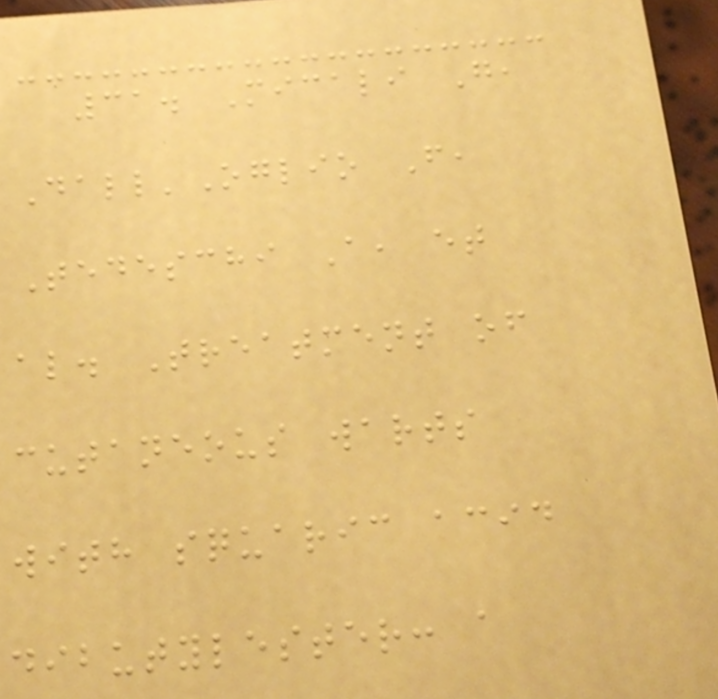31. Micali G,
Dall'Oglio F,
Tedeschi A, et
al. Treatment of
cutaneous warts
with squaric acid
dibutylester: a
